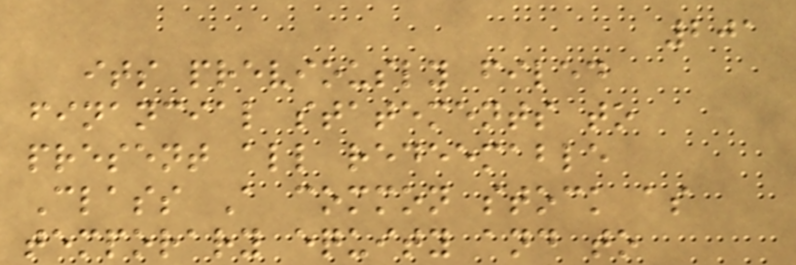201
its previously filed
financial statements to
present all redeemable
Class A common stock as
temporary equity and to
